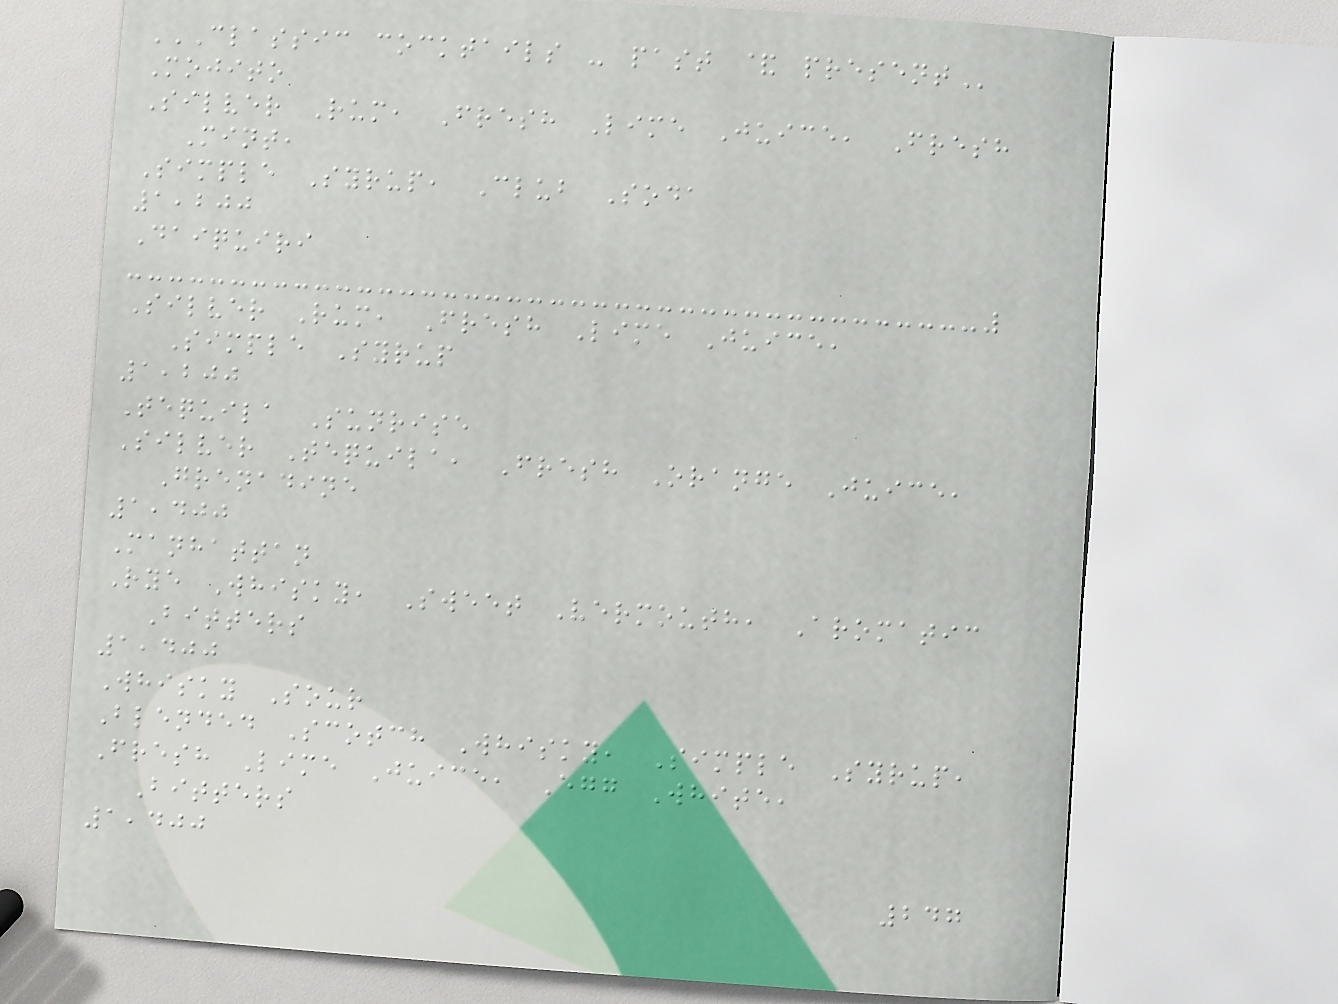CLASSIC COCKTAILS - PAST & PRESENT
Mojito
Silver Rum, Fresh Lime Juice, Fresh
Mint,
Simple Syrup, Club Soda
1,200
Daiquiri
Silver Rum, Fresh Lime Juice,
Simple Syrup
1,200
Tequila Sunrise
Silver Tequila, Fresh Orange Juice,
Grenadine
1,400
Manhattan
Rye Whisky, Sweet Vermouth, Aromatic
Bitters
1,400
Whisky Sour
Blended Scotch Whisky, Simple Syrup,
Fresh Lime Juice, Egg White,
Bitters
1,400
247
